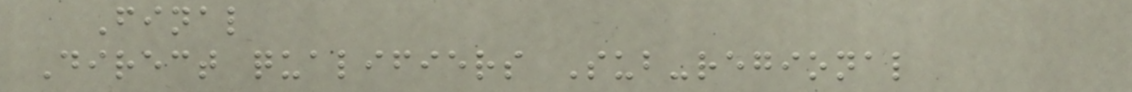Final
Direct qualifiers Sub-regional
